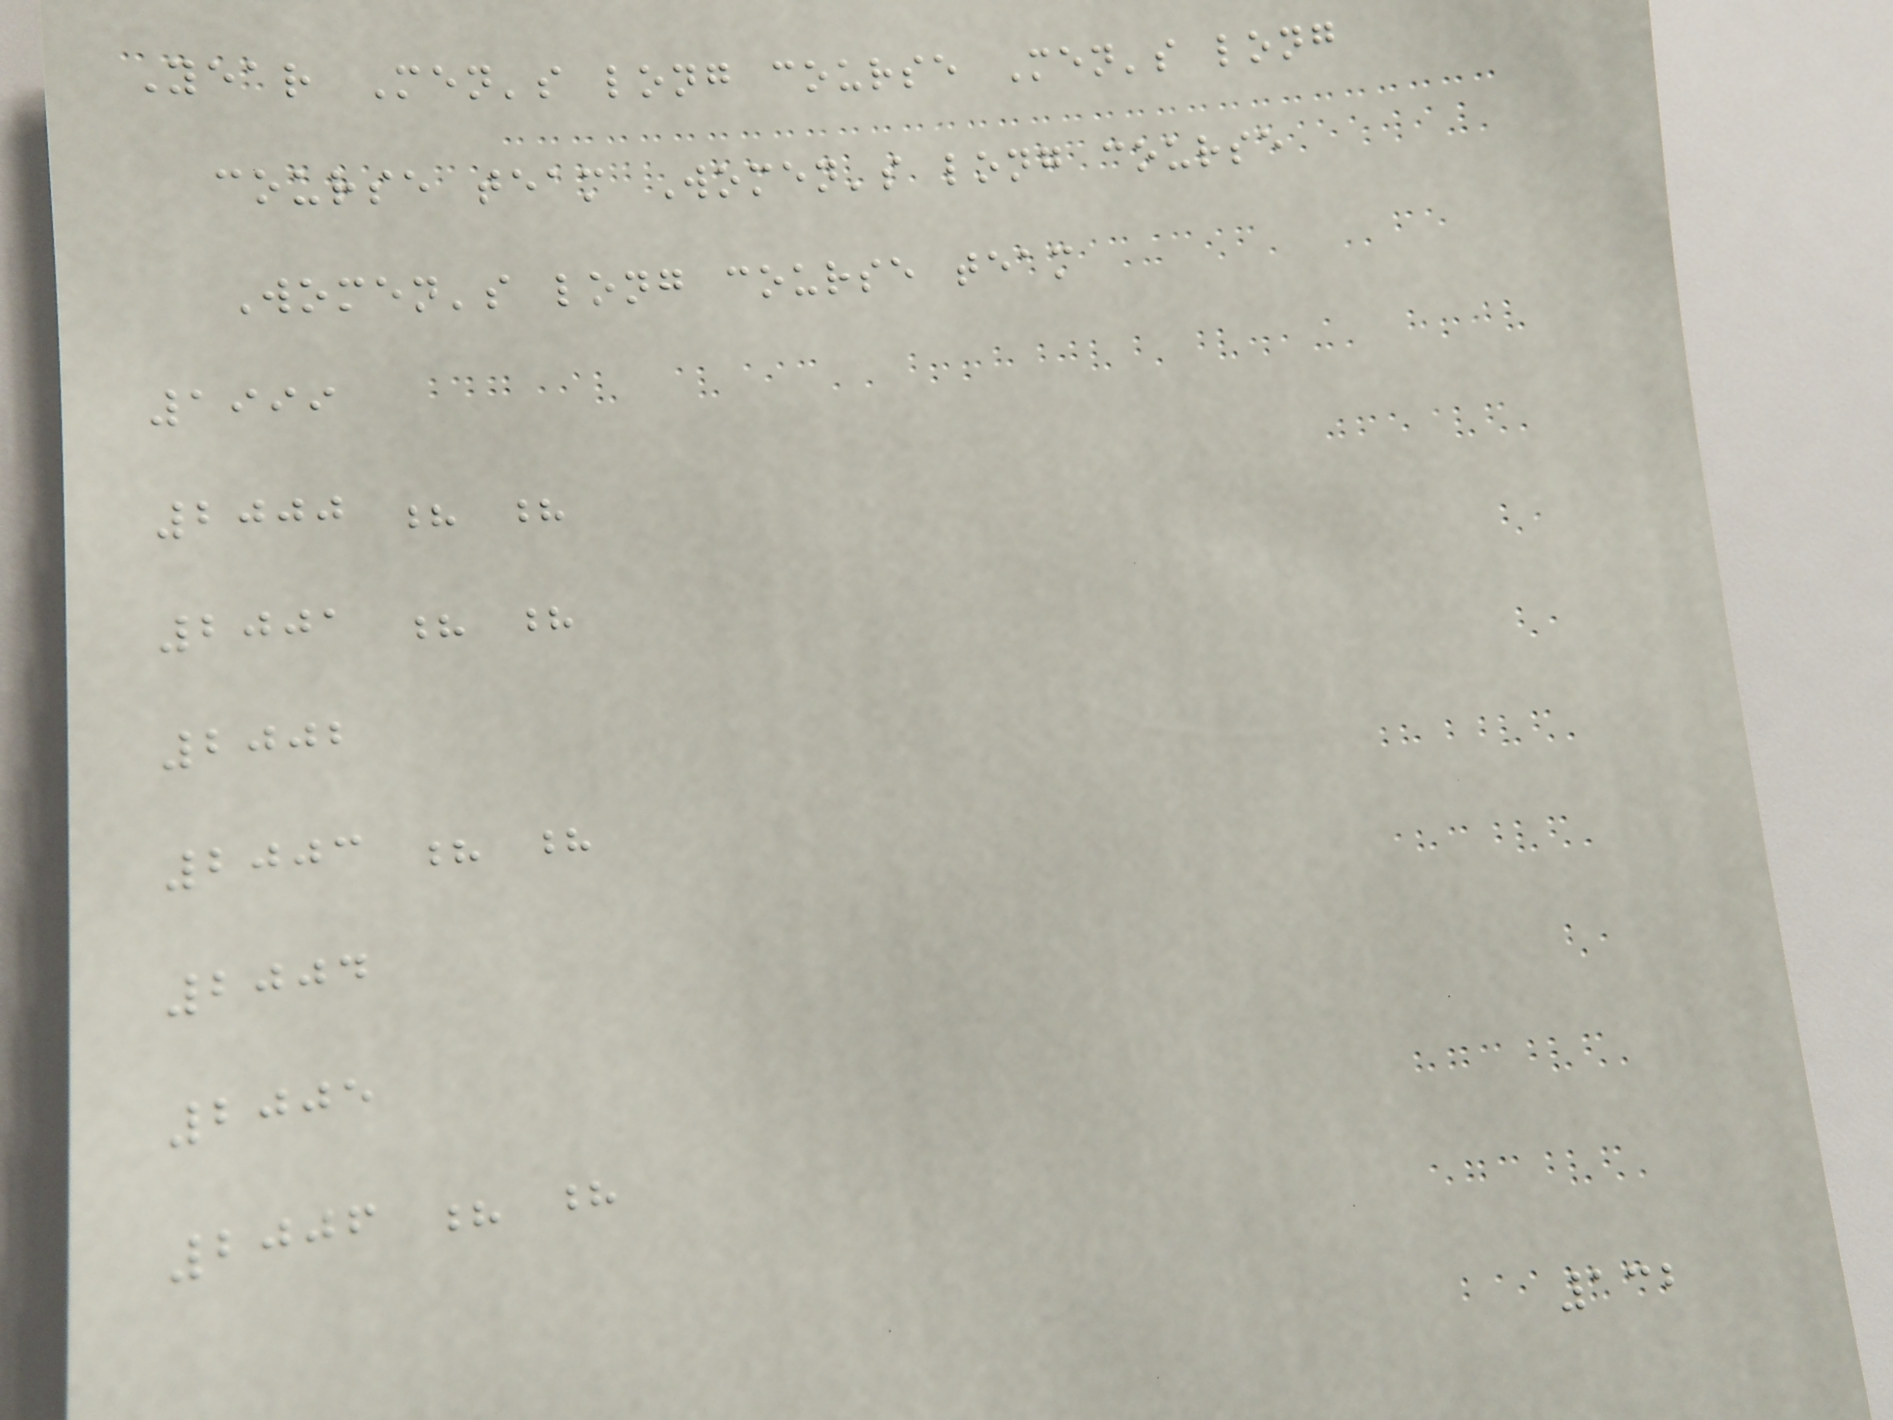Year Men's long course Men's long
course team Women's long course
Women's long course team
1999
2000 ? ?
2001 ? ?
2002
2003 ? ?
2004
2005
2006 ? ?
132
